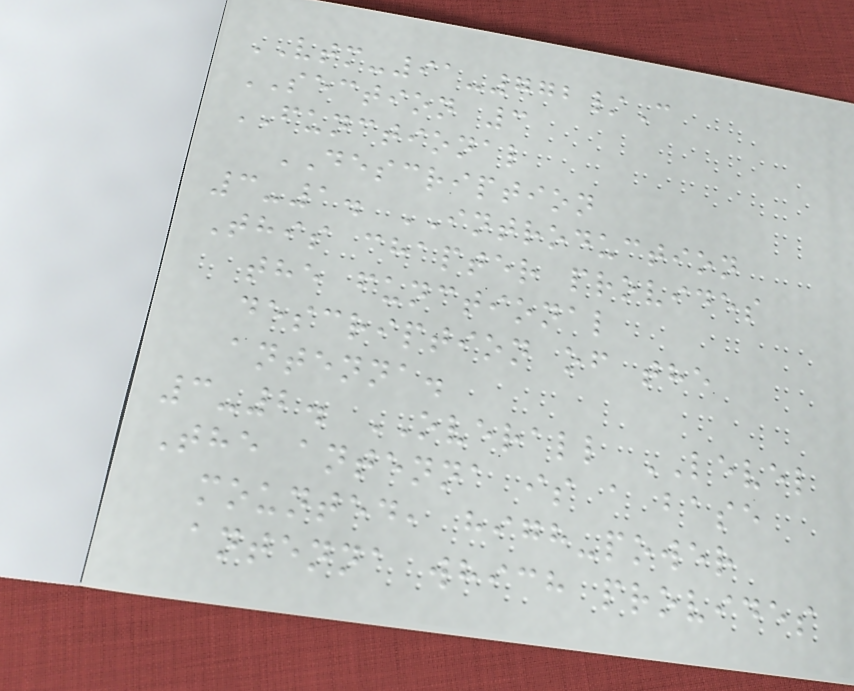VTM-91-772/C
SECTION 3
FUNCTIONAL
DESCRIPTION
3-1. INTRODUCTION
This chapter provides
the functional
description of the
antenna.
3-2. OVERALL LEVEL
The antenna is a base
mounted, high-power
antenna which provides
